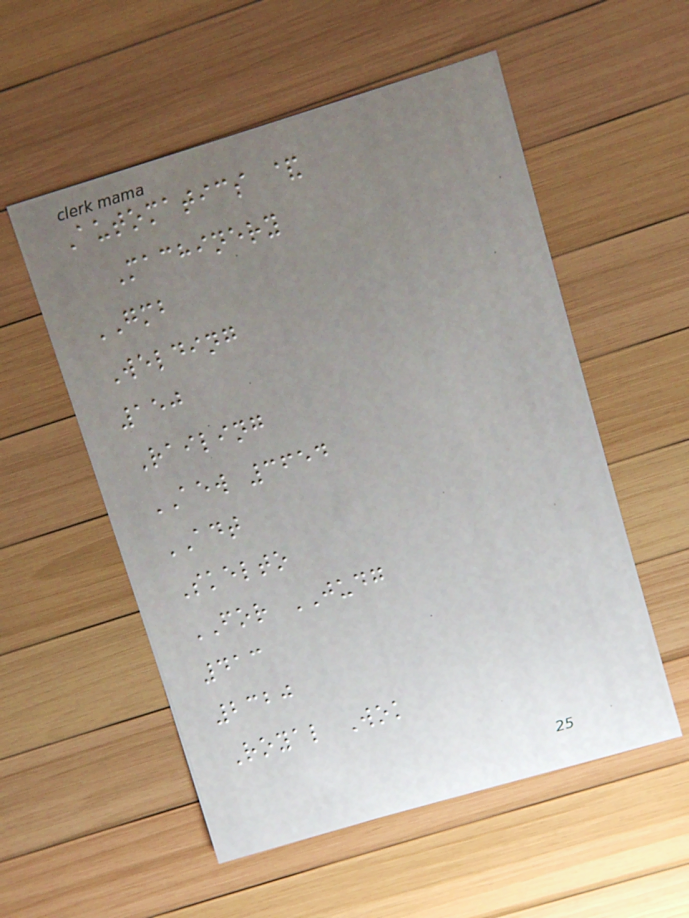Automatics &
Machinery
GMB
Welding
150
Railing
AEW 3654
ADT
Skelto
FOR JUDG
413
2320
Royal Wok
